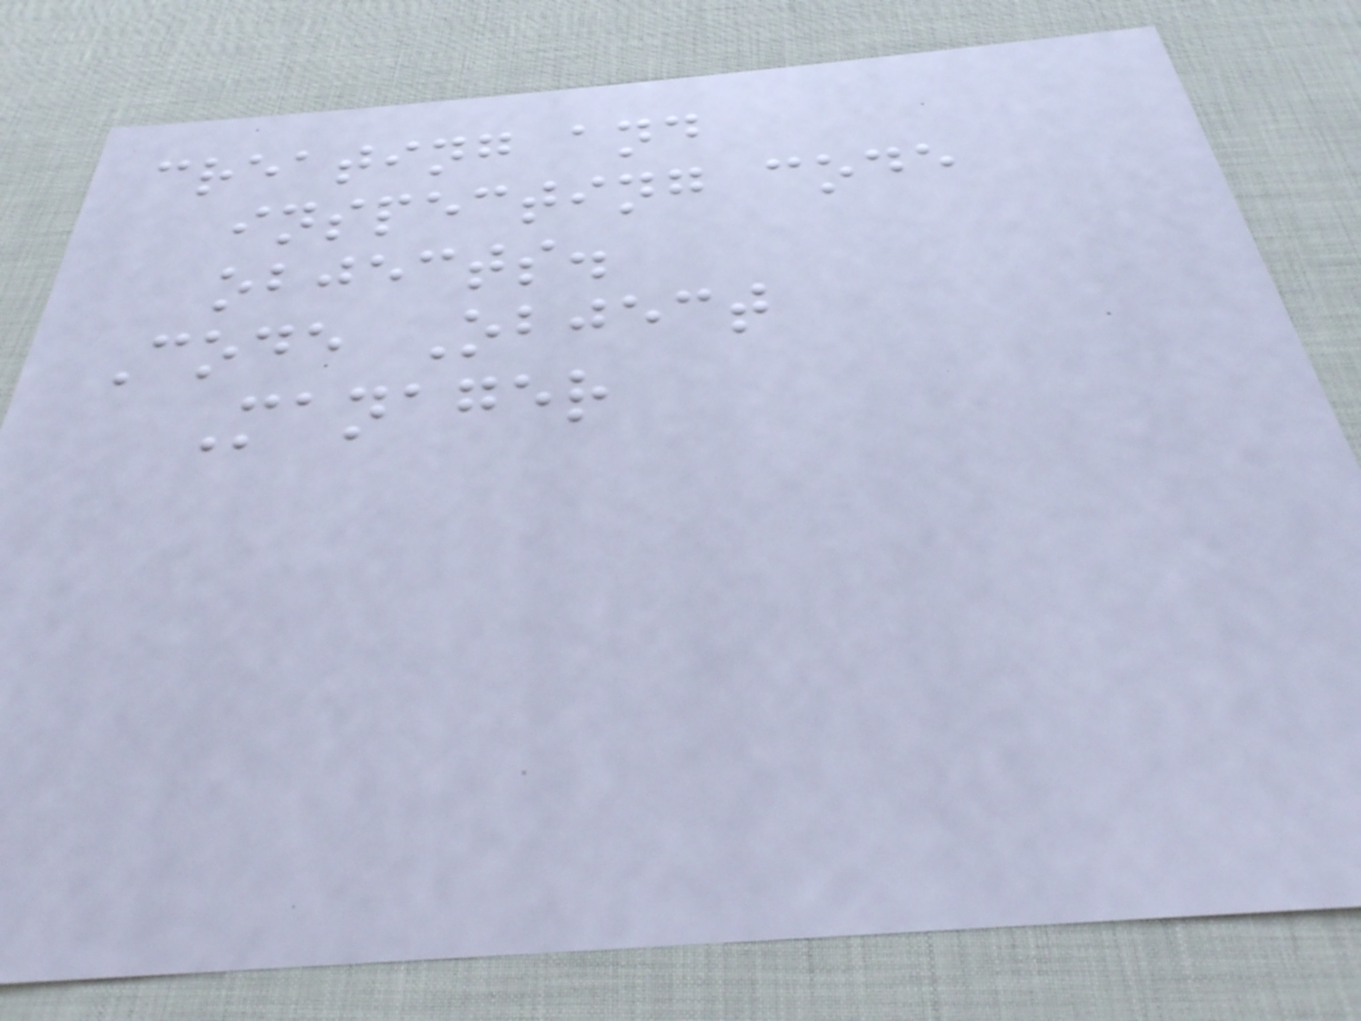creating and
inspecting code
objects.
Code Object
Manager
